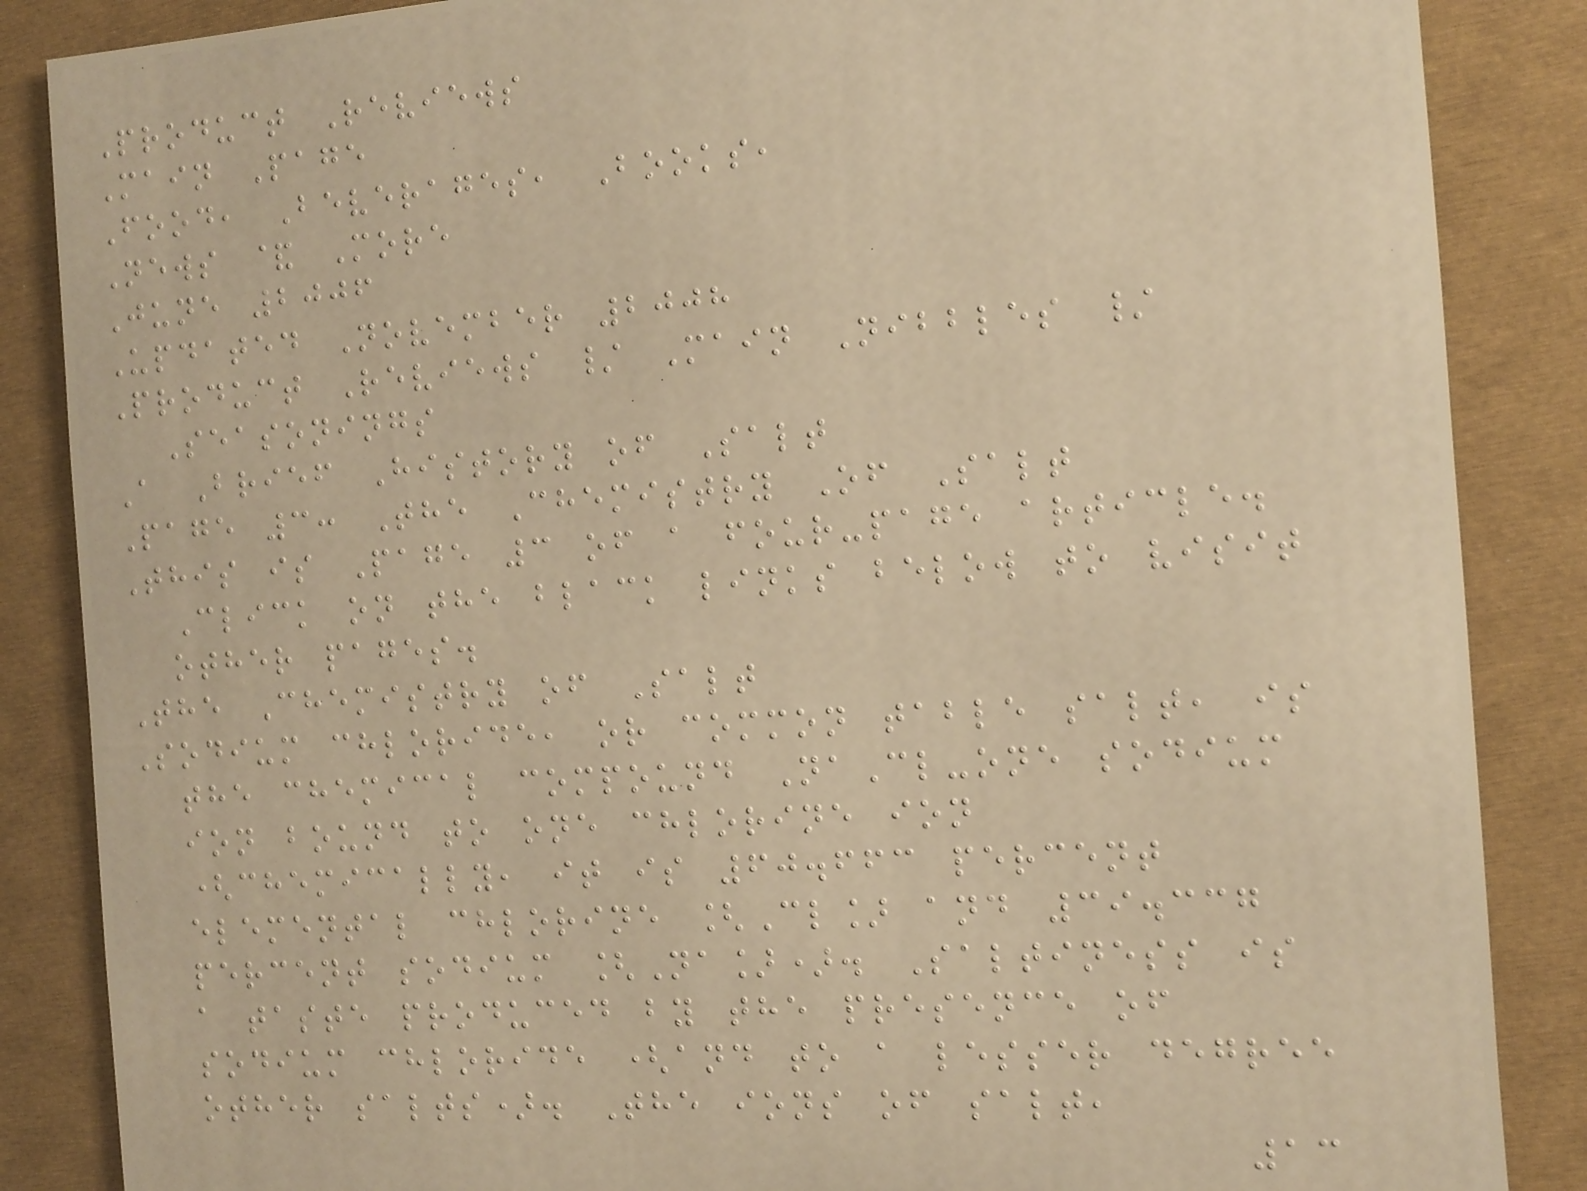Product Reviews
Main Page
Food, Beverages, Books,
News & More
June 2006
Updated November 2008
Product Reviews / Main Nibbles /
Seasonings
A Brief History of Salt
Page 3: The Chemistry Of Salt
This is Page 3 of a four-page article.
Click on the black links below to visit
other pages.
The Chemistry of Salt
Sodium chloride, or common table salt, is
the chemical compound NaCl-one sodium
ion bound to one chlorine ion
(chemically, it is 60.663 percent
elemental chlorine [Cl] and 39.337
percent sodium [Na]). Saltiness is
a taste produced by the presence of
sodium chloride (and to a lesser degree
other salts). The ions of salt,
13
